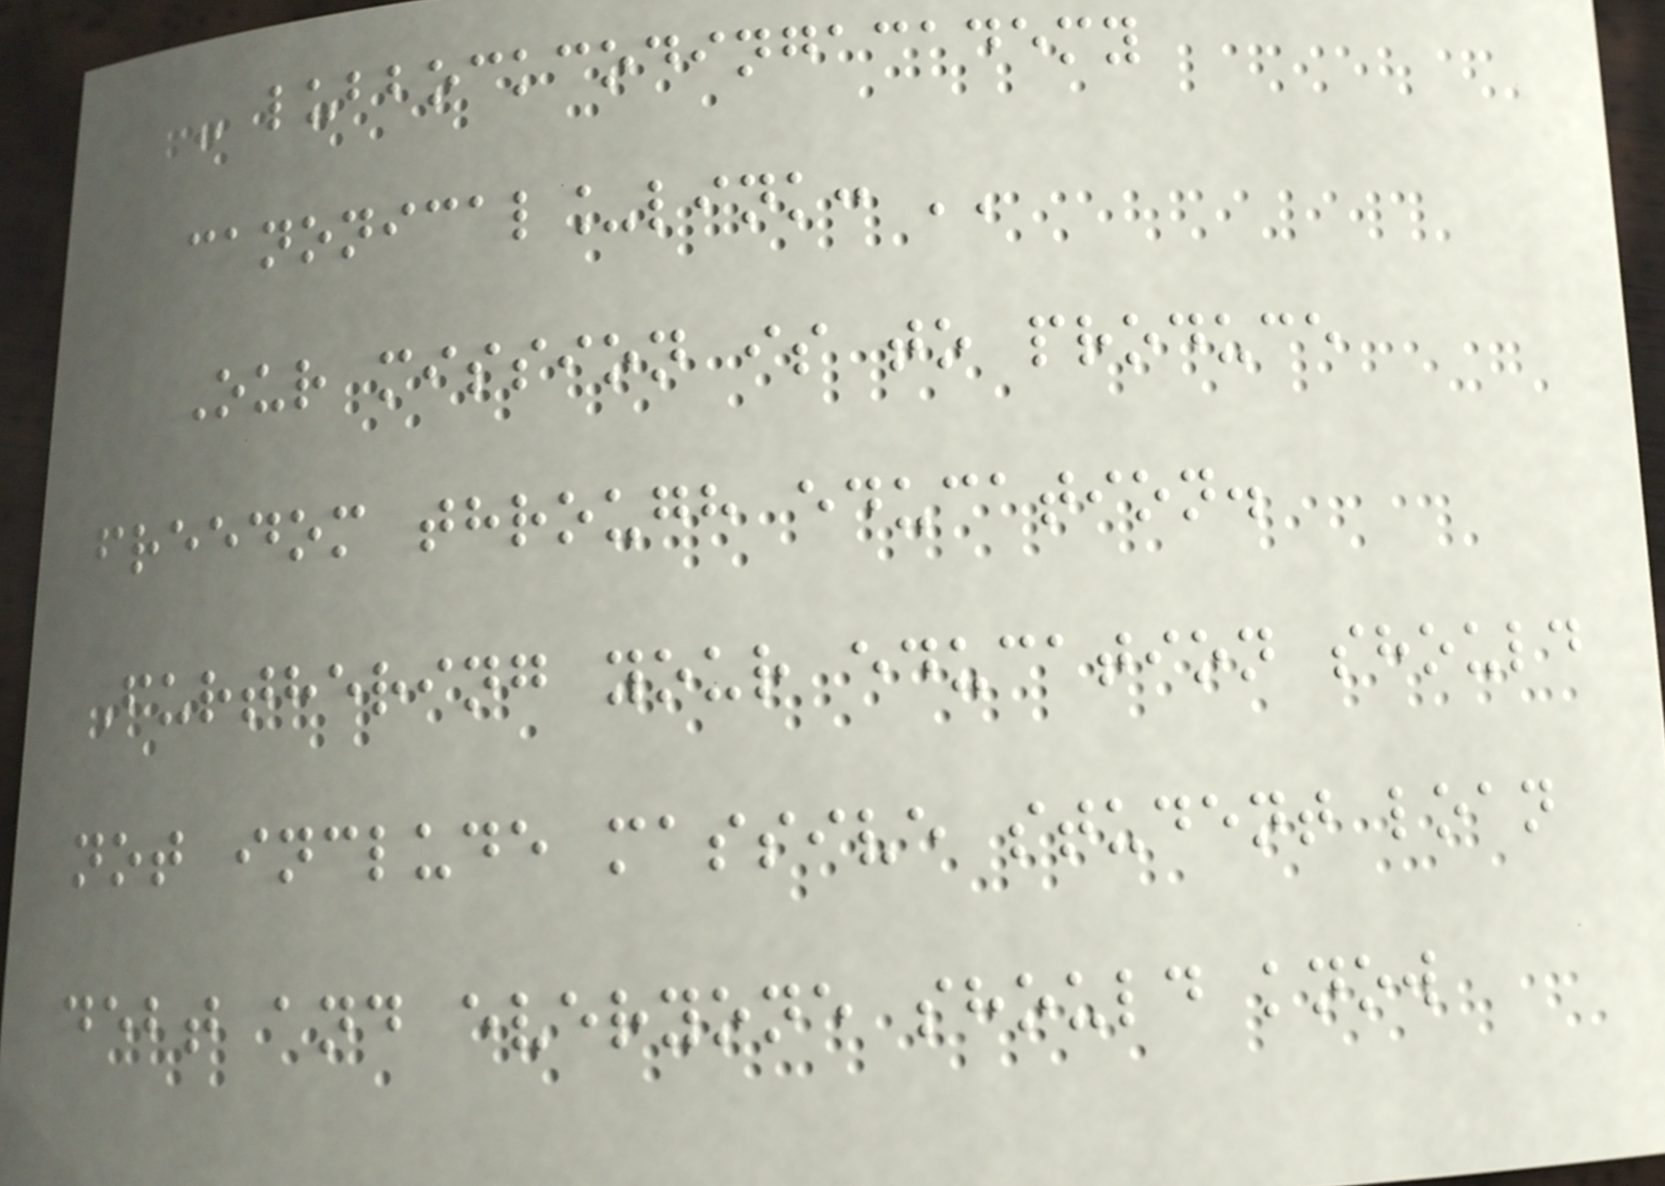- lubbockcodingacademy
canonical_link: ''
Our mission is to produce
freedom through education.
Furthering your education should
not include massive student loan
debt and everyone should know
